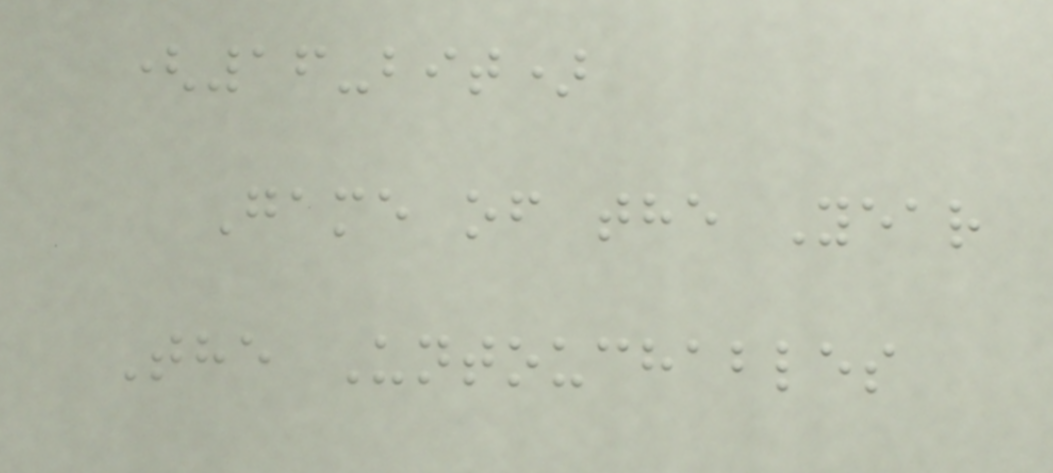(16-bit)
Game of the Year
The Untouchables
